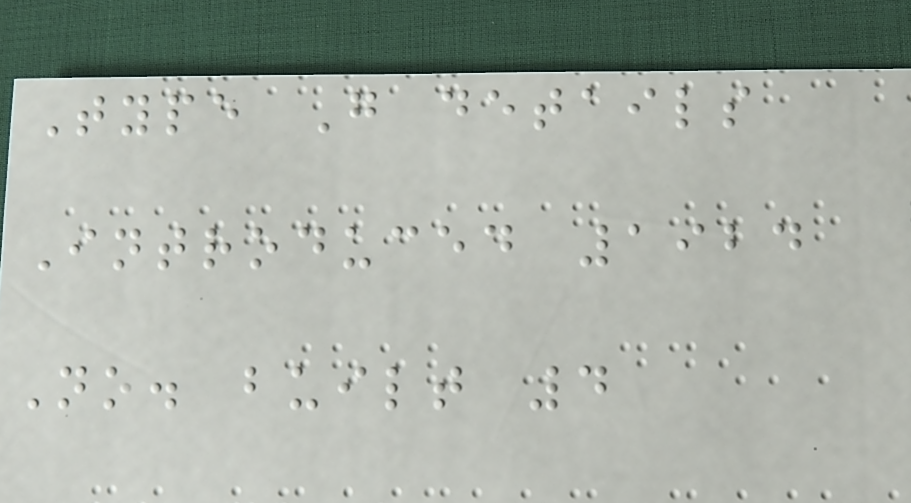Type G details
Introduced 1924
No. built 4
